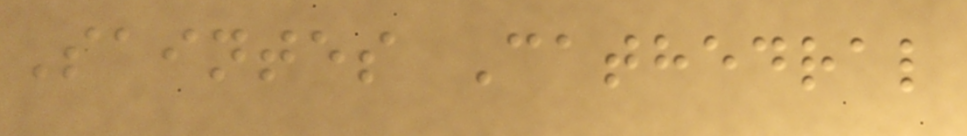Saintes Cathedral
